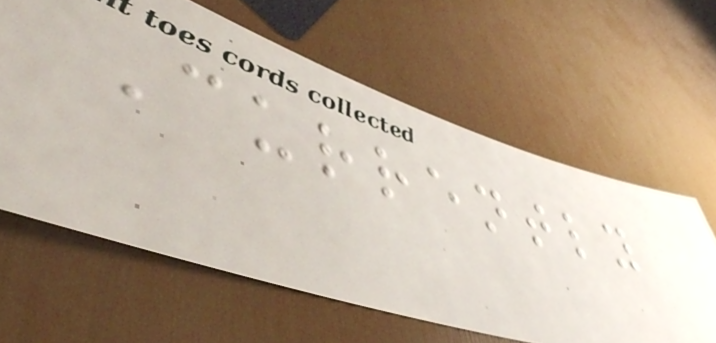Currently
